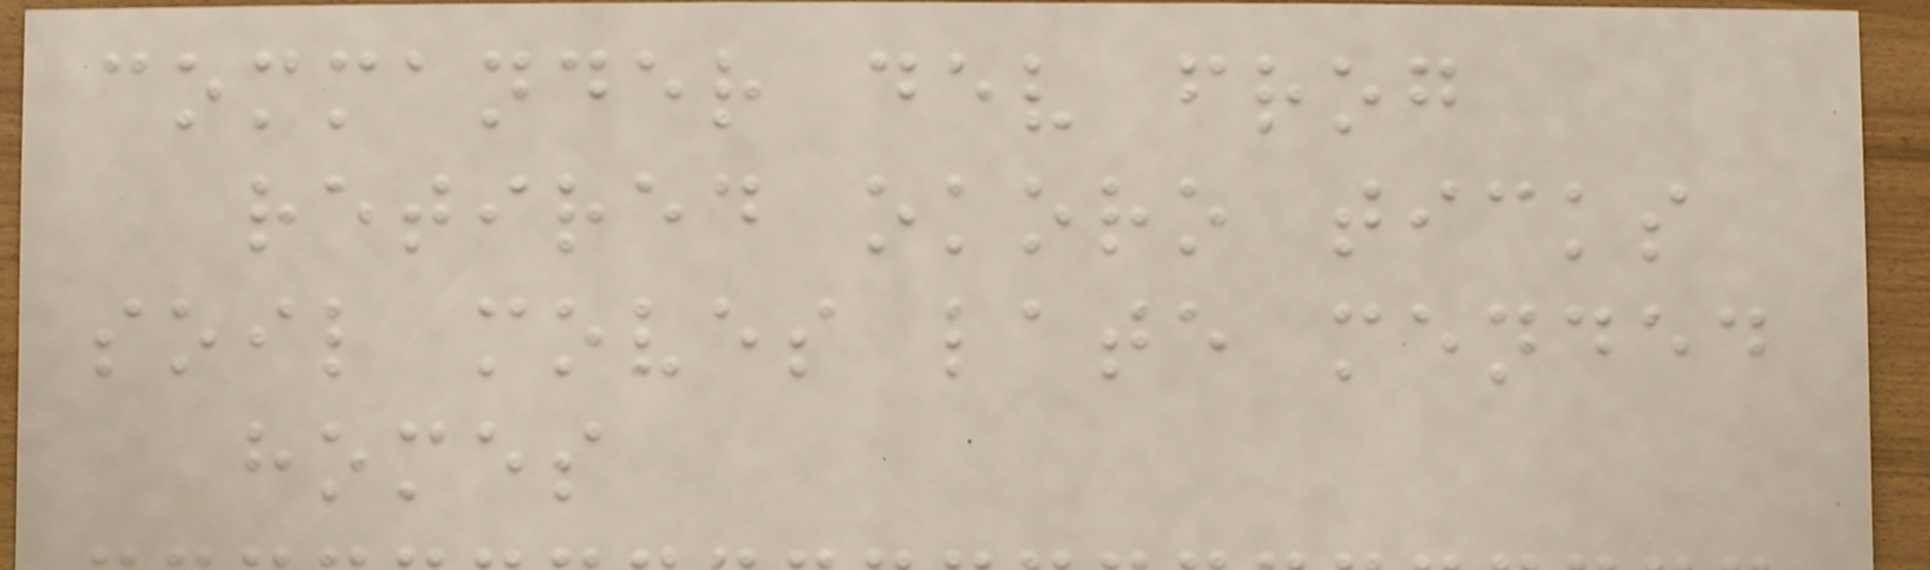commander dev frog
retired okoro ticks
soil moves late mended
homes
